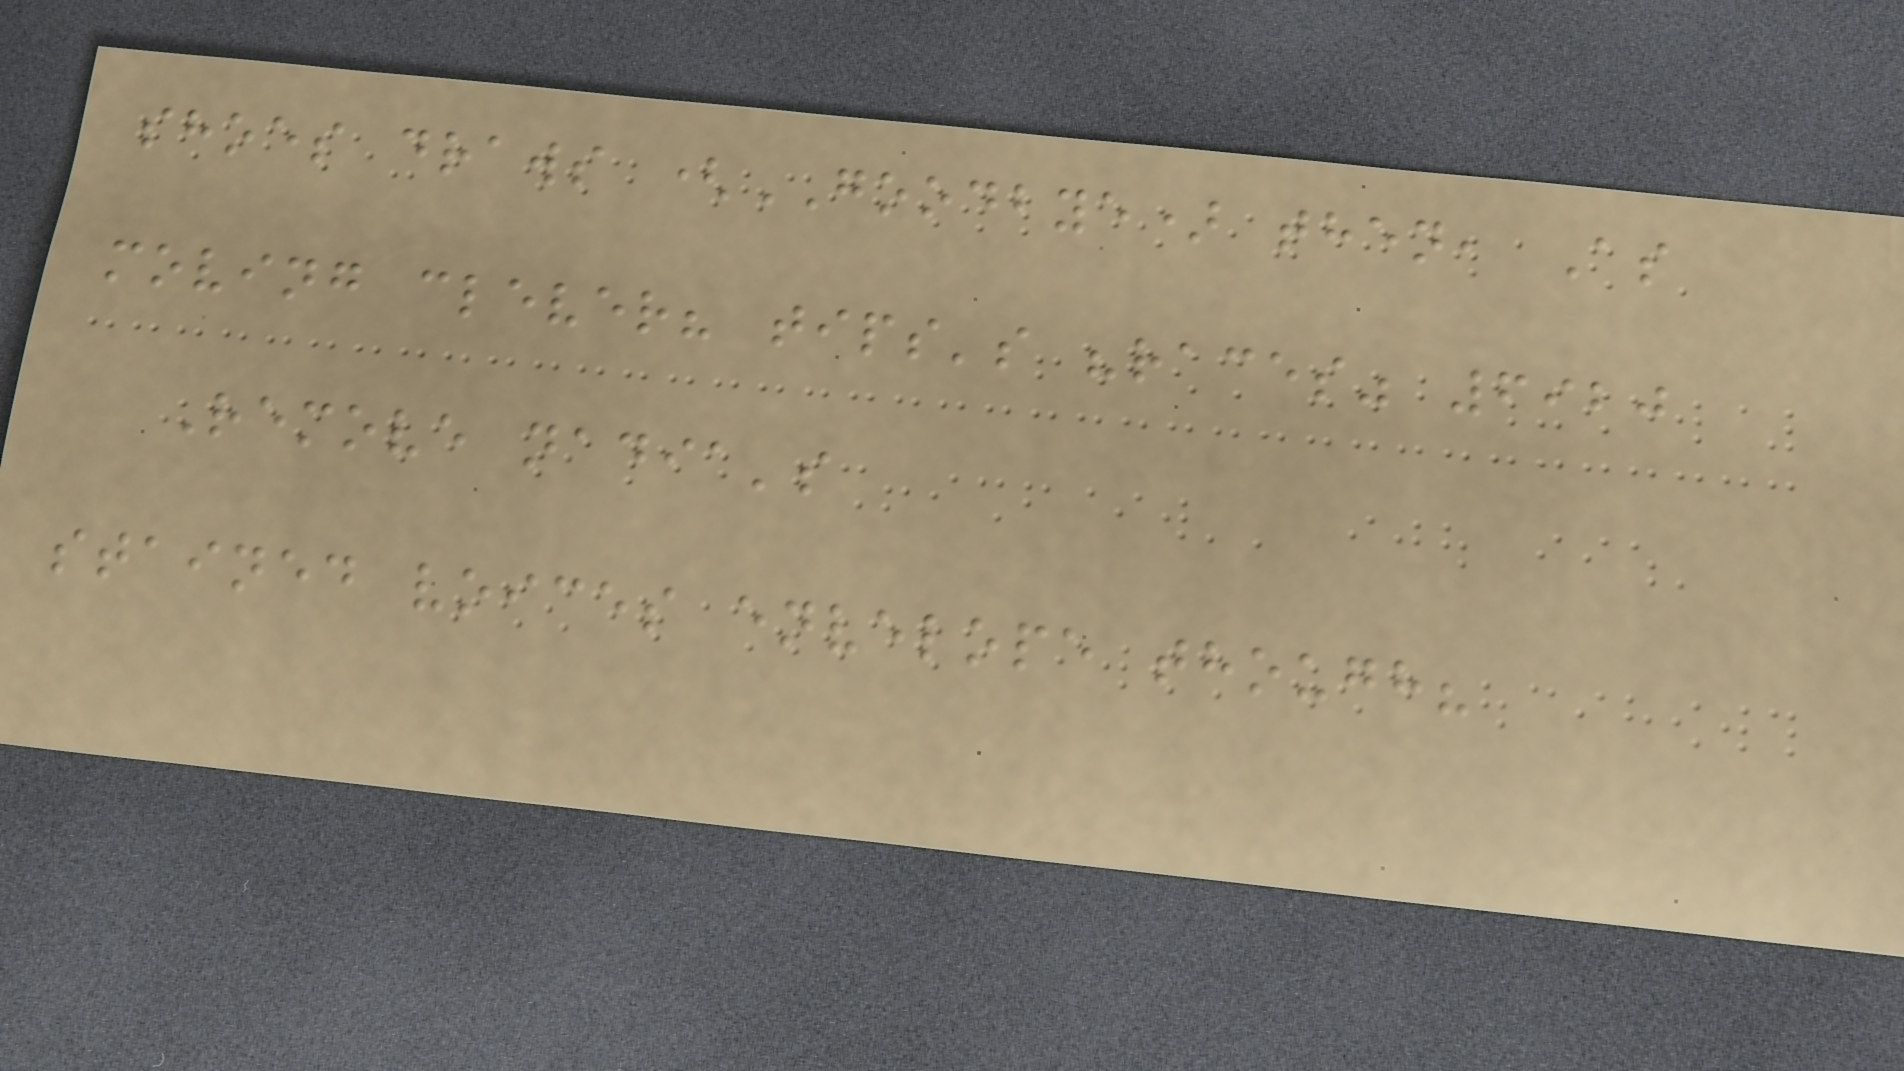shoes draws (GOODBYE) then, As
moving clever? tips's "races" 6920
Remove nadia's
stained voices envelope though?
